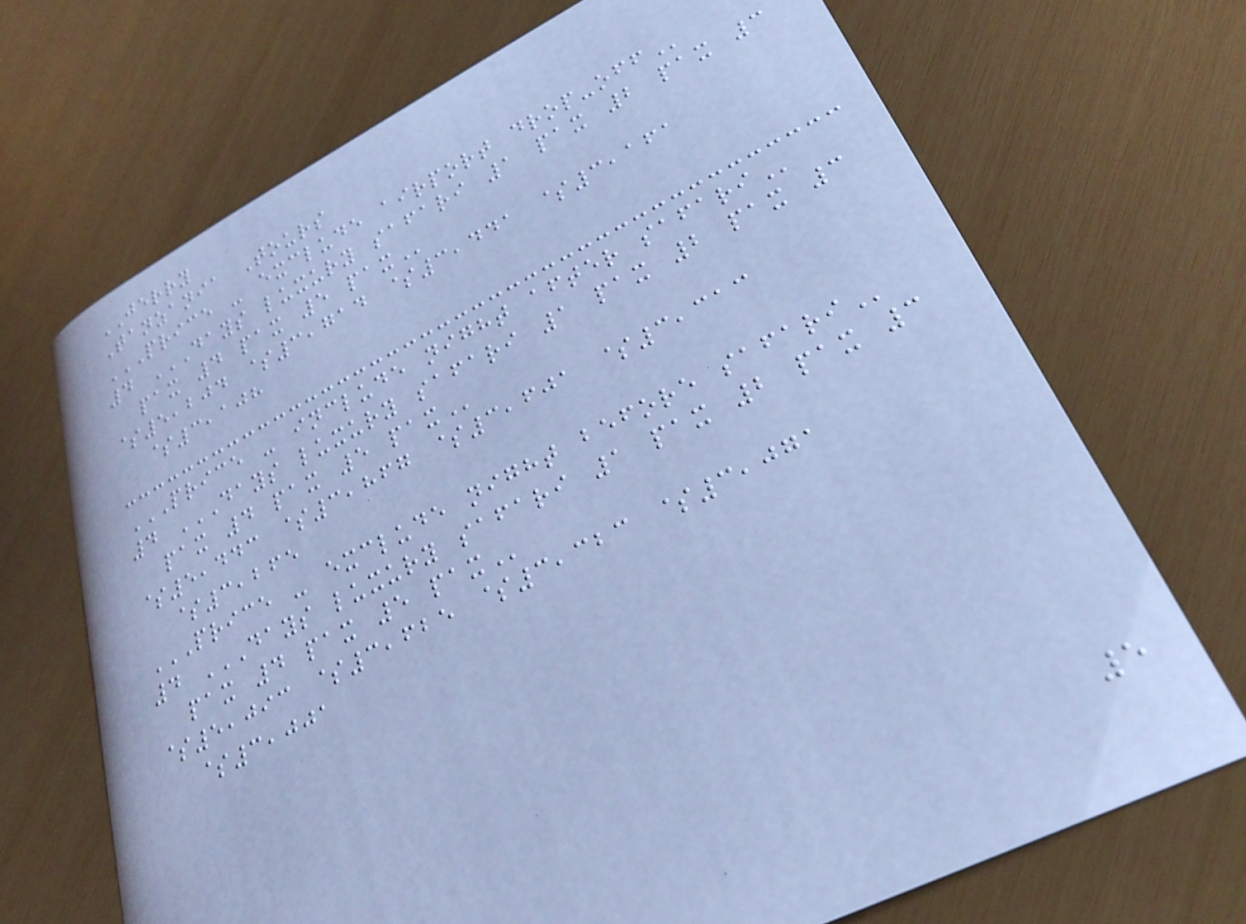JERRY
Tanzania Tours
PRICE - EXCLUDE AIRPORT DROP-OFF
4 DAYS LUXURY SAFARI 1 PAX 2 PAX 3
PAX 4 PAX 5 PAX
$5,204 $3,714 $3,441 $3,161
$3,108
PRICE - INCLUDE NIGHT AFTER SAFARI
4 DAYS LUXURY SAFARI 1 PAX 2 PAX 3
PAX 4 PAX 5 PAX
$5,443 $3,867 $3,601 $3,313
$3,265
PRICE - EXCLUDE NIGHT BEFORE SAFARI
4 DAYS LUXURY SAFARI 1 PAX 2 PAX 3
PAX 4 PAX 5 PAX
$5,093 $3,625 $3,323 $3,071
$3,001
5
